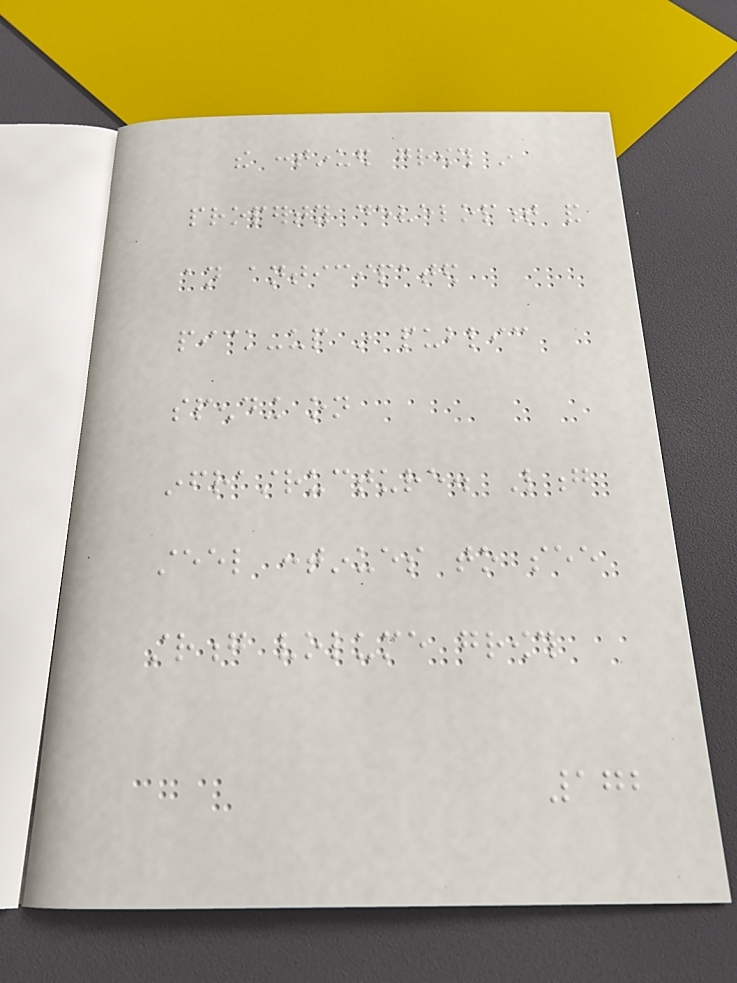the continued growth in
property development and
an anticipated
pick-up in public
spending on
infrastructure. Long
steel continues to see
strong volume growth
172
